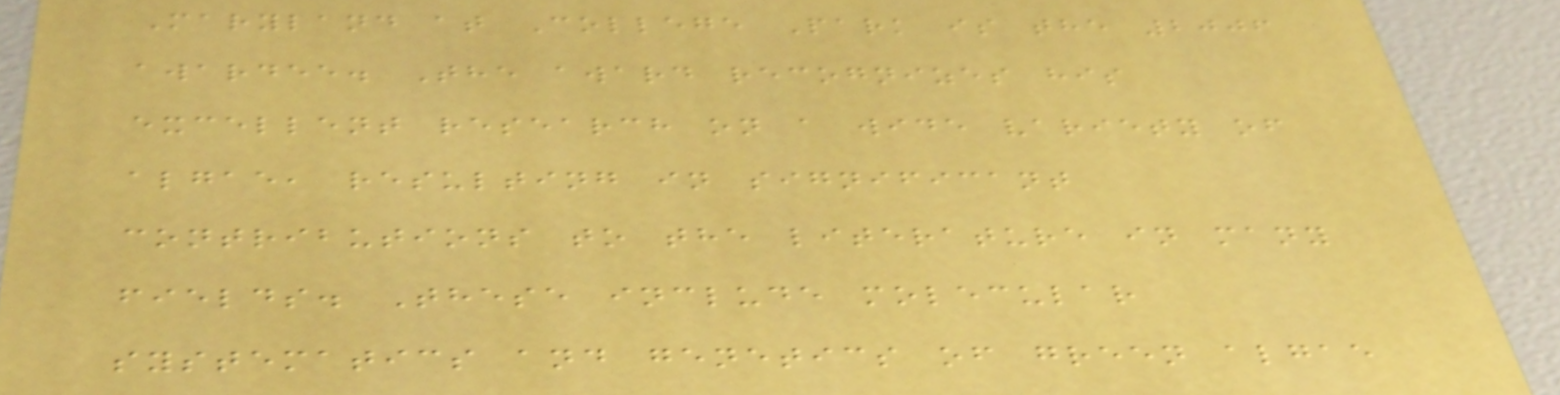Maryland at College Park is the 2006
awardee. The award recognizes his
excellent research on a wide variety of
algae, resulting in significant
contributions to the literature in many
fields. These include molecular
systematics and genetics of green algae
